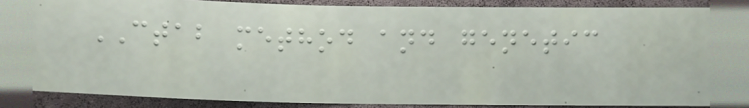CTAB method and genetic
